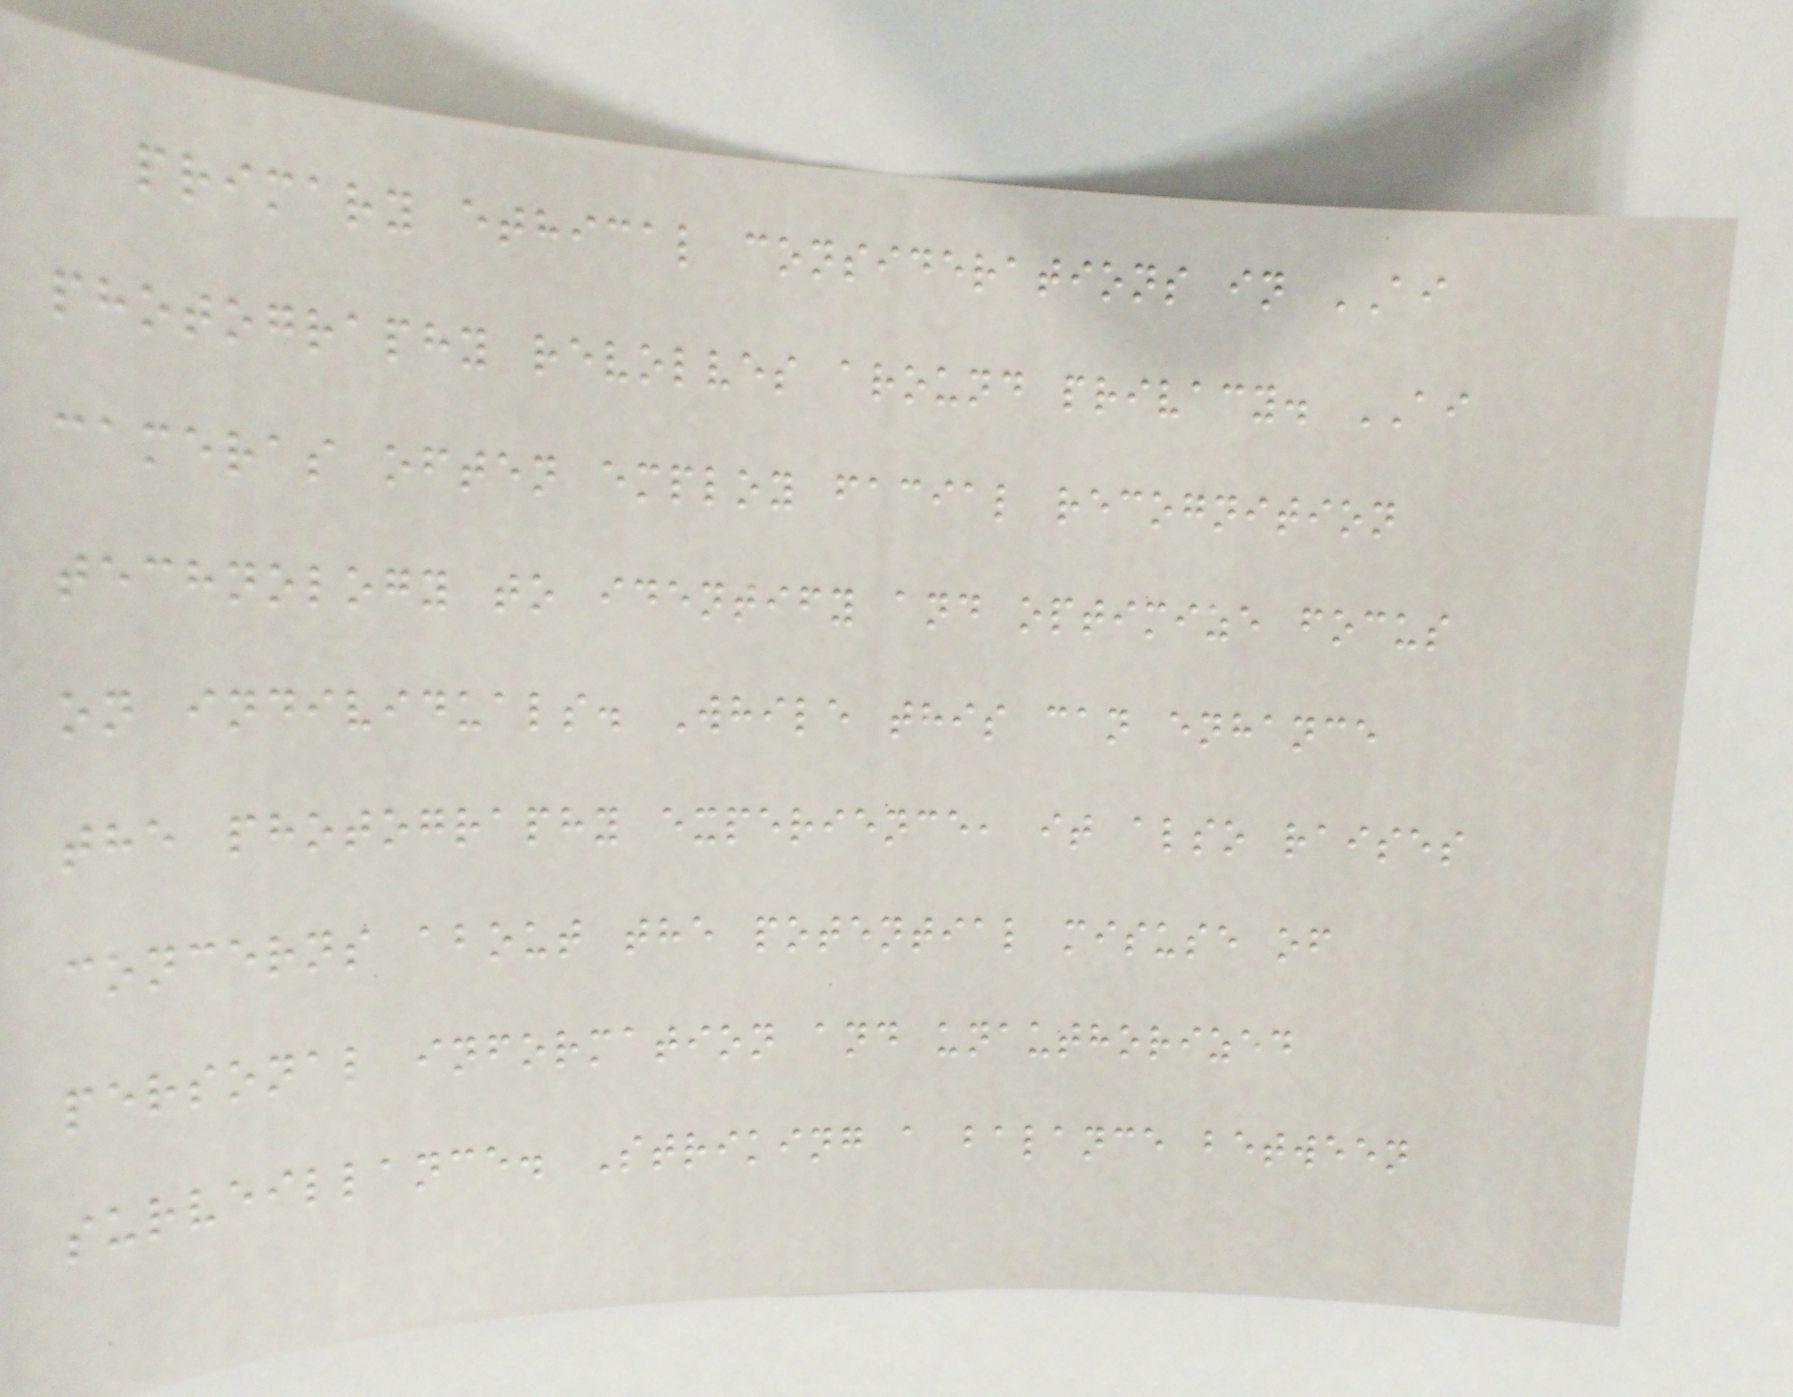primary ethical considerations in AI
photography revolves around privacy. AI
cameras often employ facial recognition
technology to identify and optimize focus
on individuals. While this can enhance
the photography experience, it also raises
concerns about the potential misuse of
personal information and unauthorized
surveillance. Striking a balance between
